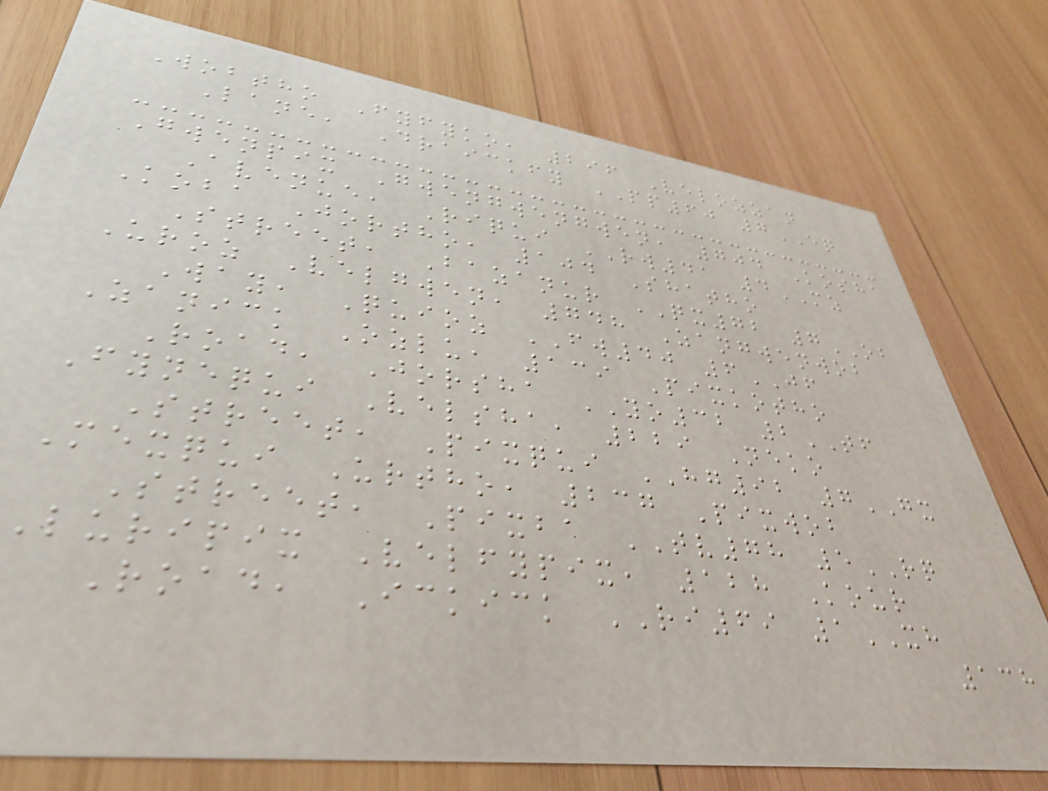Wobtho Fyfyko, 296 Velozzan
Lane, Draickfy PP60 7EQ
Gwenpix Gwengwengwen, 704 Kosha
Avenue, Riqui RW41 4MZ
Koba Jortho, 104 Shatho
Street, Bazanur QX72 7OB
Uroz Velgwen, 748 Zangwenwob
Way, Quioz FW40 6JF
Zanick Ozlu, 139 Pixkotho
Road, Jorsha YO32 2TF
Fynequi Velsha, 229 Neko
Street, Pixqui HG92 7GX
Mexqui Urtho, 237 Pixwob
Street, Pixba TV78 5RQ
Luripix Velfypix, 128 Kour
Road, Ickick RI69 1XH
138
